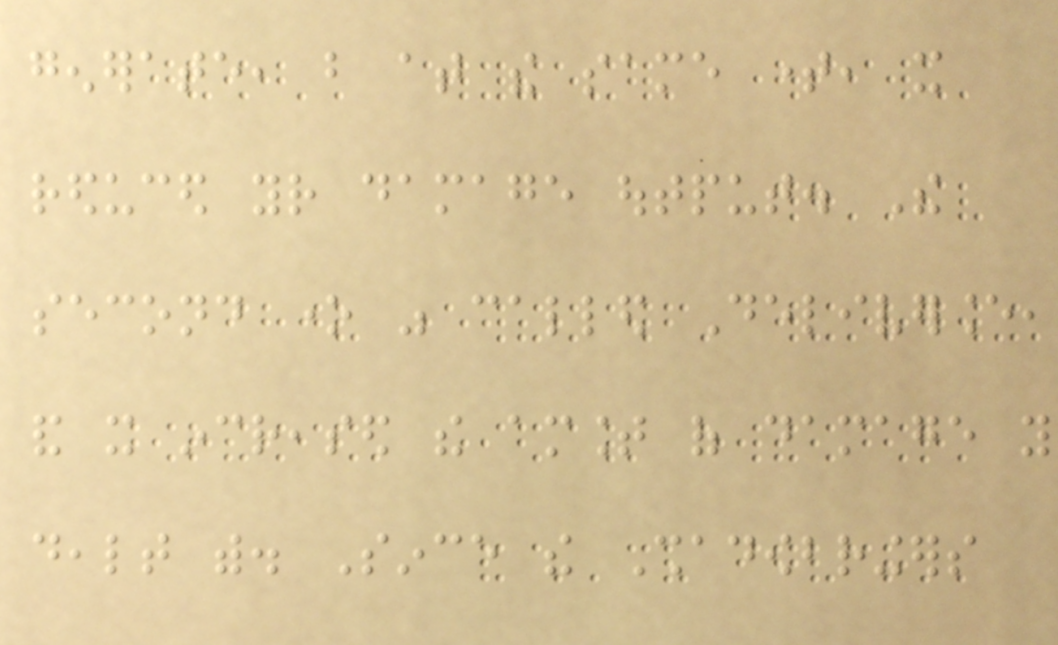generate, but at the same time, it
reduced your damage output. The
second one was called Deliverance,
and it increased the amount of damage you
dealt with. Since the Shadowbringers
